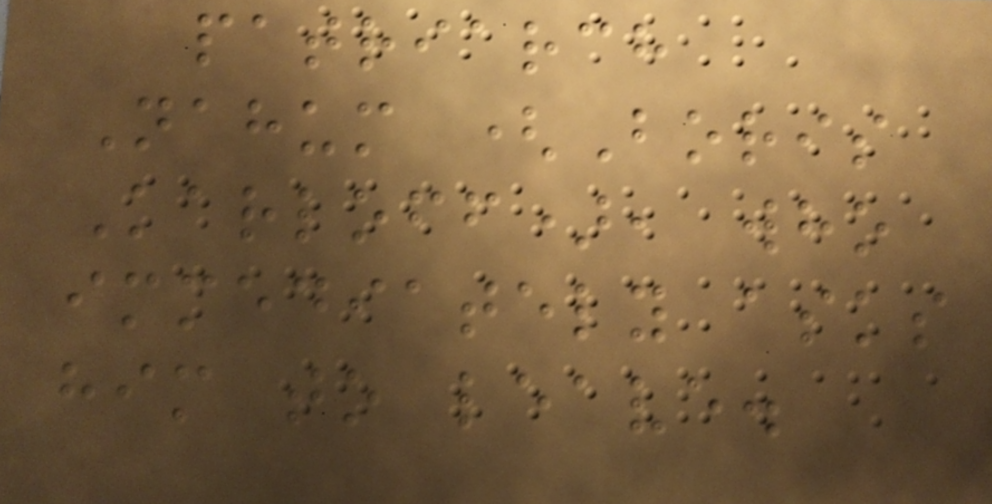patriarch
Nahum (Boris
Karloff), who
immediately asks
him to leave.
